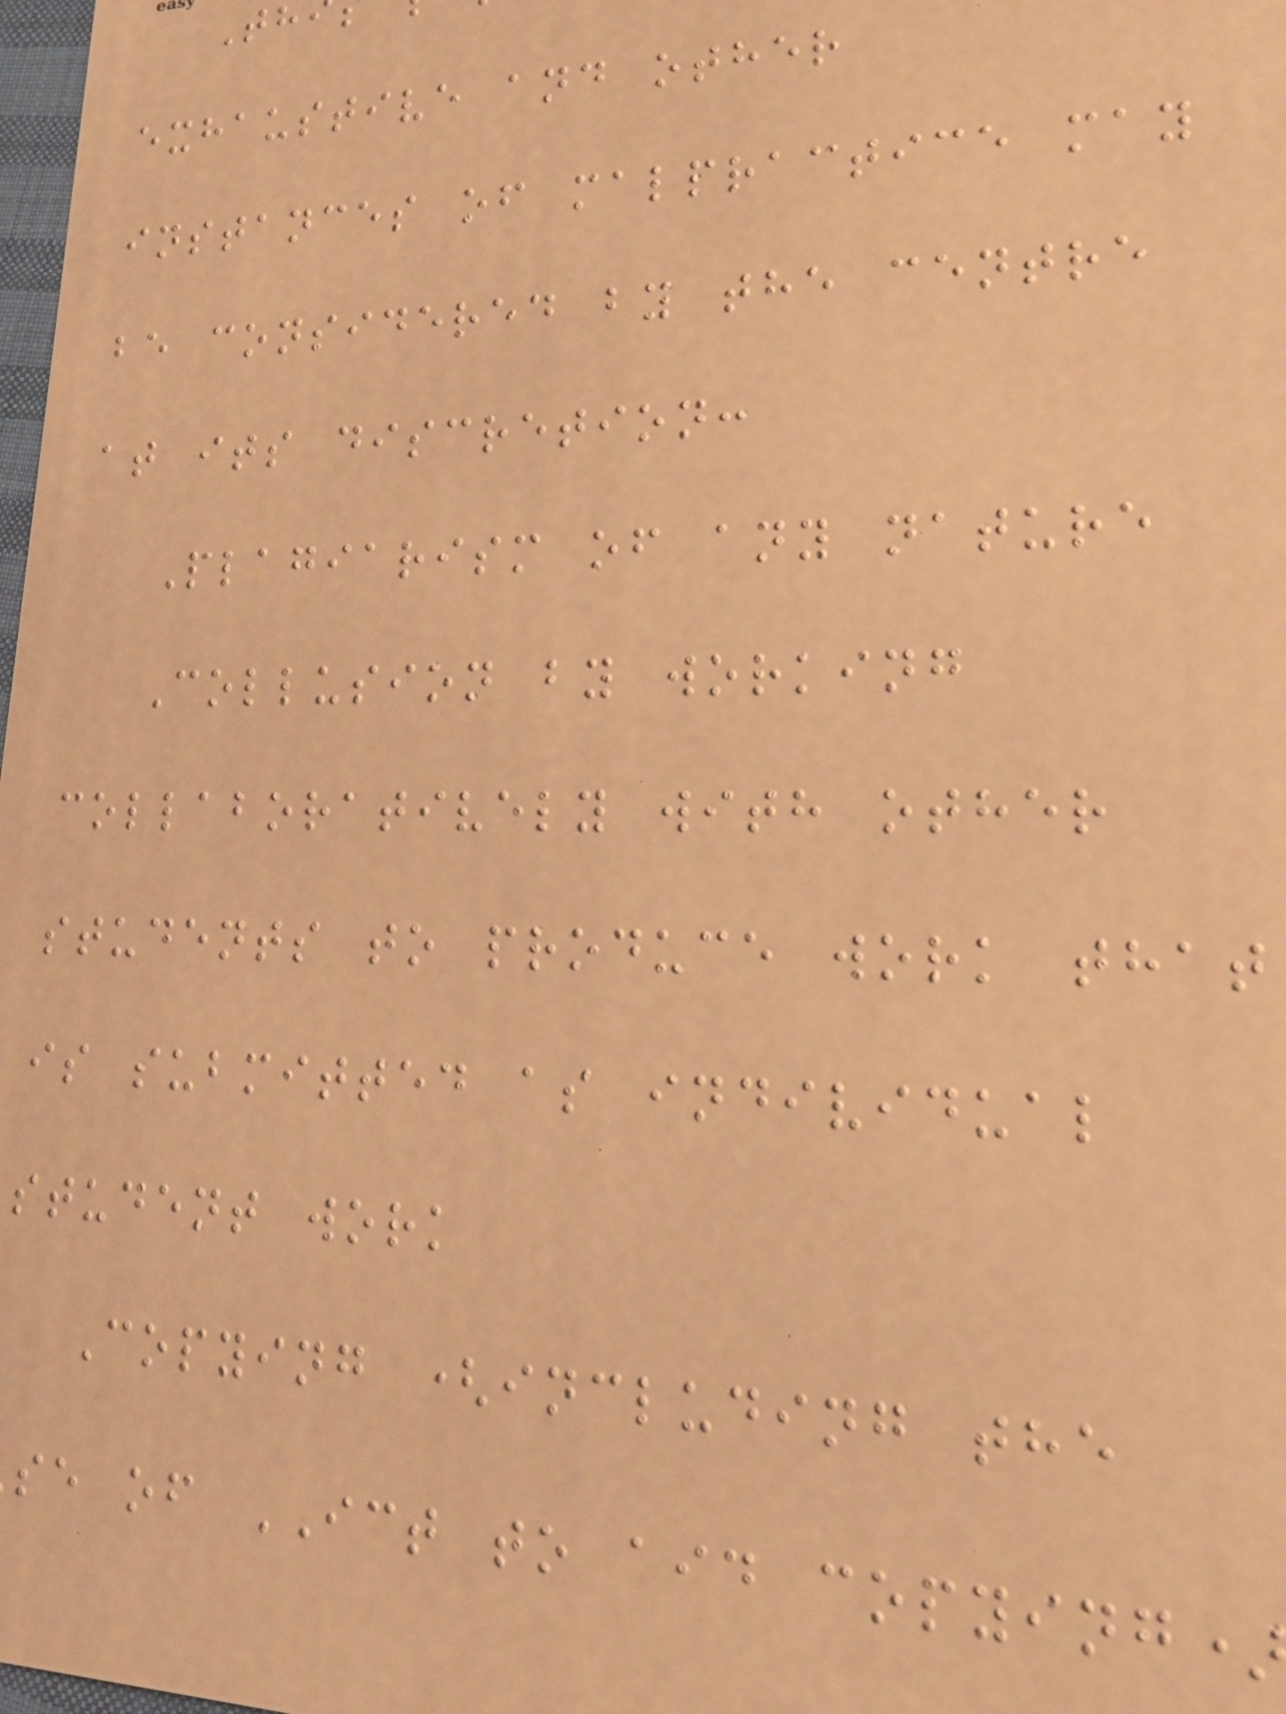exhaustive and other
instances of malpractice may
be considered by the centre
at its discretion:
Plagiarism of any nature
Collusion by working
collaboratively with other
students to produce work that
is submitted as individual
student work
Copying (including the
se of ICT to aid copying
